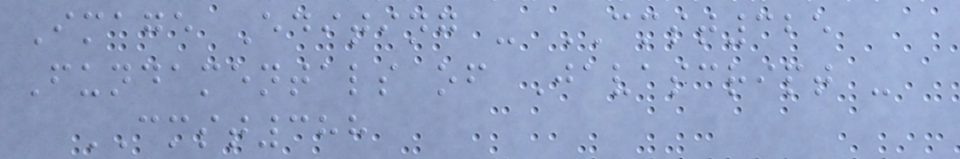Image Editing - CMST325
Fundamentals of Javascript -
CMST388
